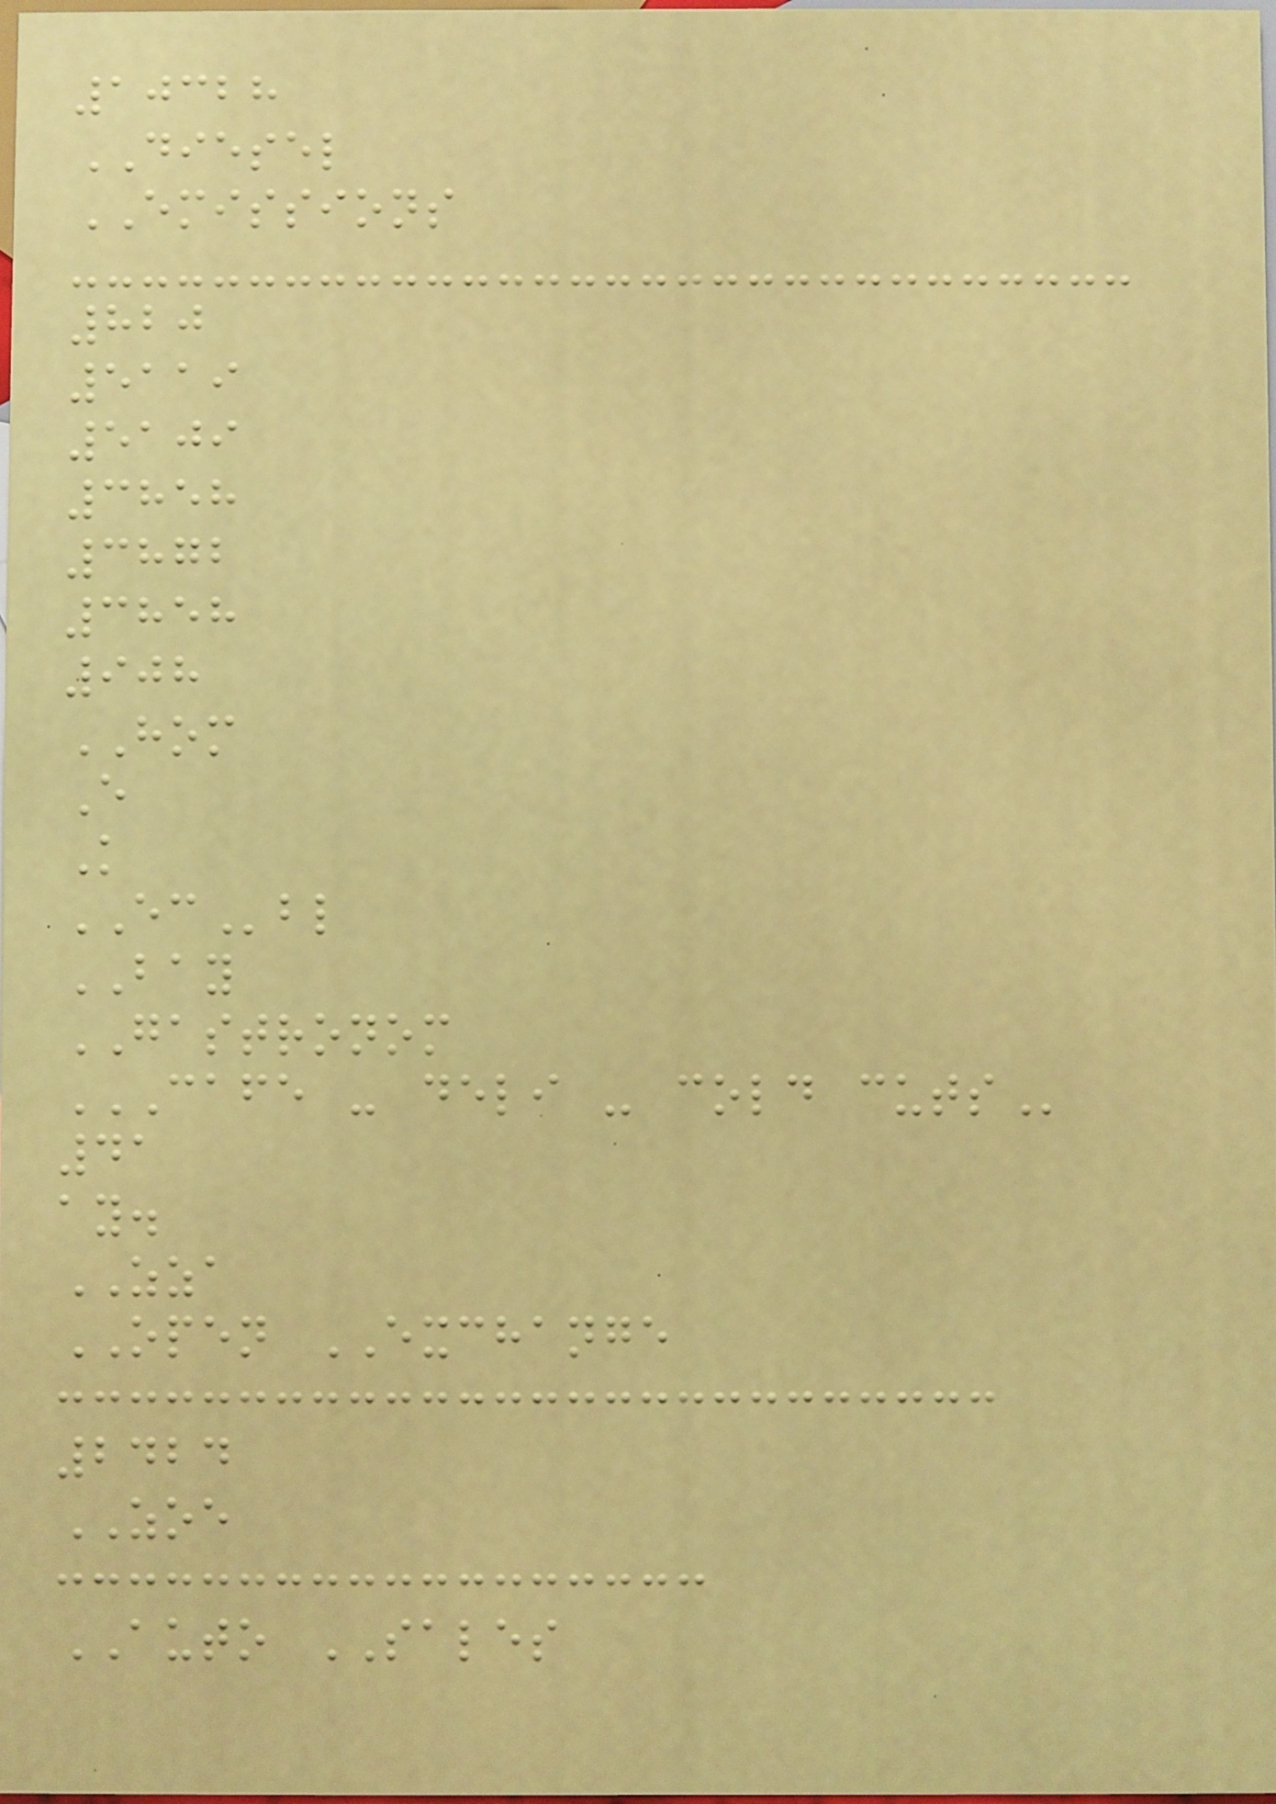10328
DIESEL
EMISSIONS
820
5119
5109
3858
3872
3858
908
HOM
E
K
ECbl
BAY
GASTRONOM
CAFE - DELI - COLD CUTS
41
ay.
ZZA
OPEN EXCHANGE
2424
ZOE
AUTO SALES
